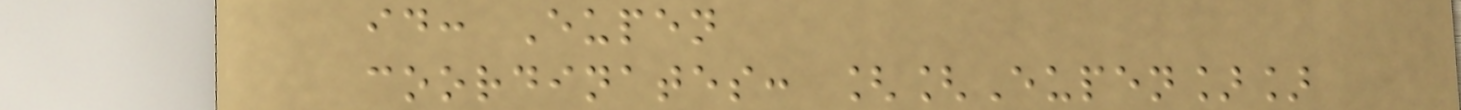id: Eupen
coordinates: [[Eupen]]
